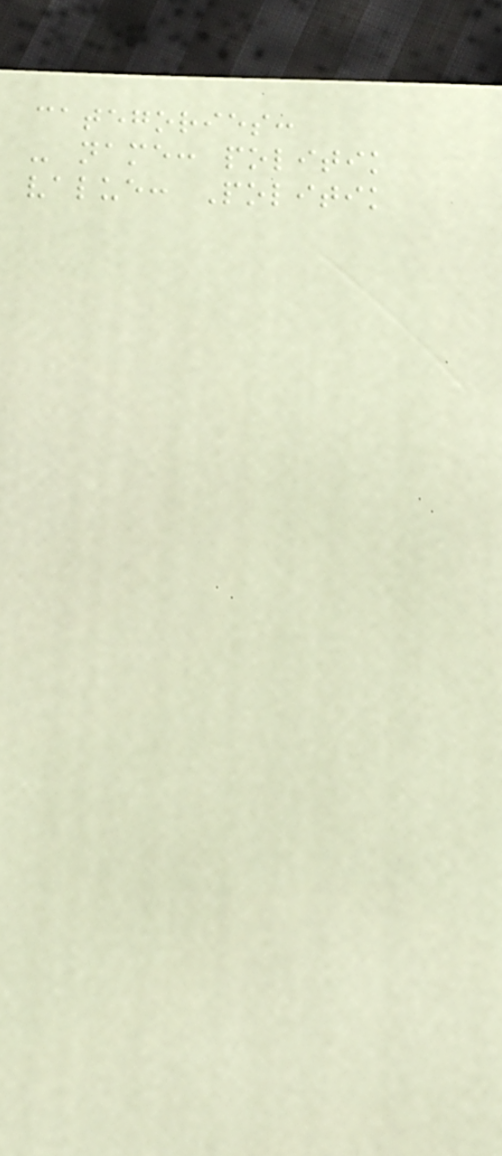categories:
- name: politik
value: Politik
